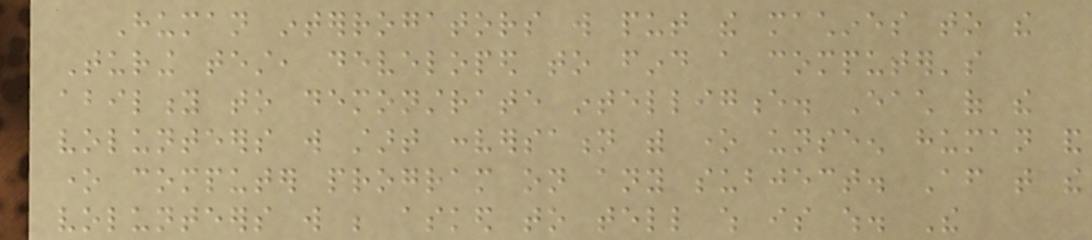Human interrogators will put the machines to the
Turing test, developed to find a computer's
ability to demonstrate intelligence. Each of the
volunteers will start conversation with one unseen human and
one computer program on any subject. After that the
volunteers will be asked to tell which is which. The
